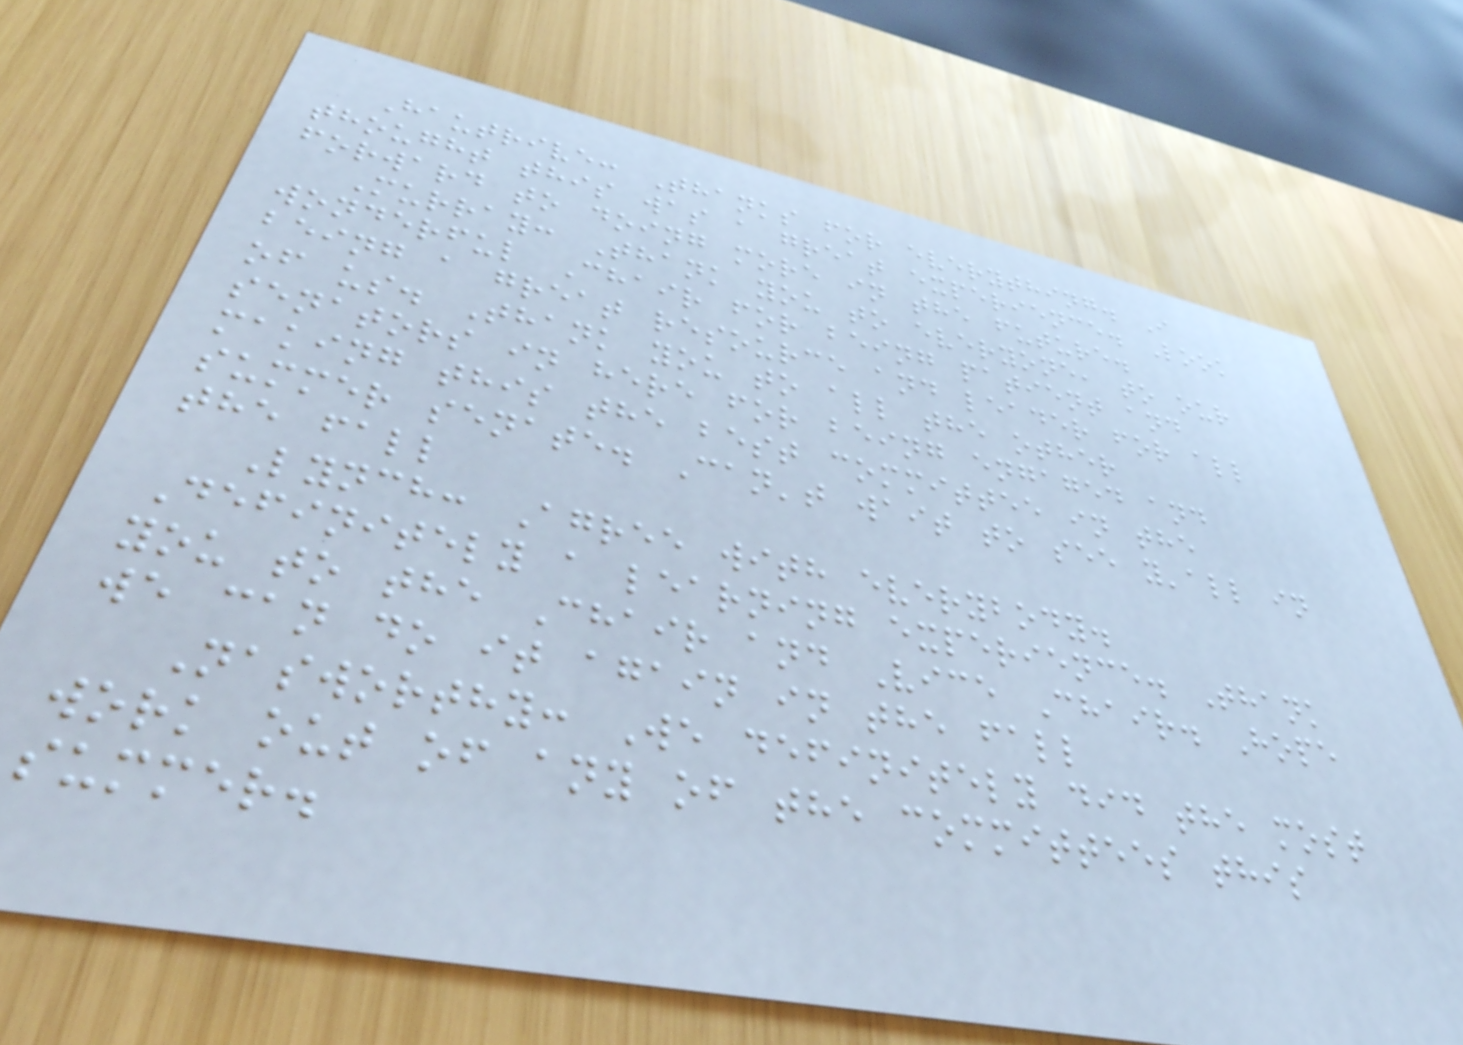Hautrive: Thanks for everything. I
thought this was a great experience. Look
forward to doing more in the future.
Murray: Thank you to everyone, to our
wonderful Chair for being patient and
being a great resource and leader for all
of us. Thank you to all the other
senators in here for being engaged and
making this the best committee in the
summer senate. Can't wait to see y'all in
the fall
Lynch: Agree with everybody.
Definitely a learning experience. Thank
you to the Chair and Vice Chair. Hope
we can do it again in the fall
Nasworthy: We definitely did the most
work out of any of the committees this
summer.
